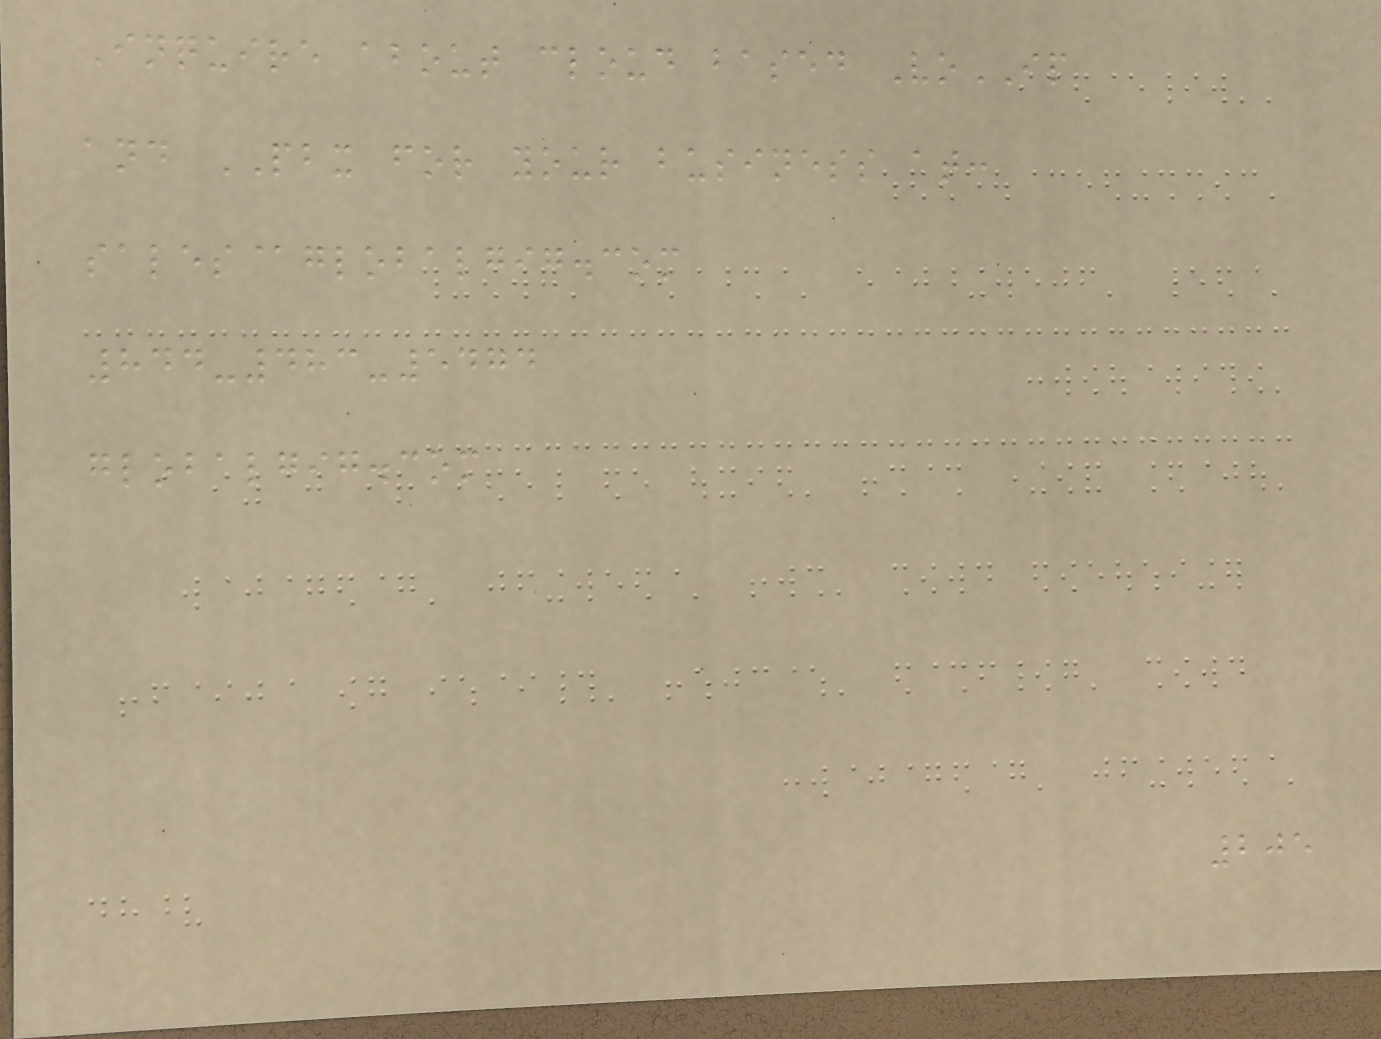Inquire about cloud based VoIP
and PBX for your business at:
sales@globalgig.com
844-483-5474
globalgig.com
205
